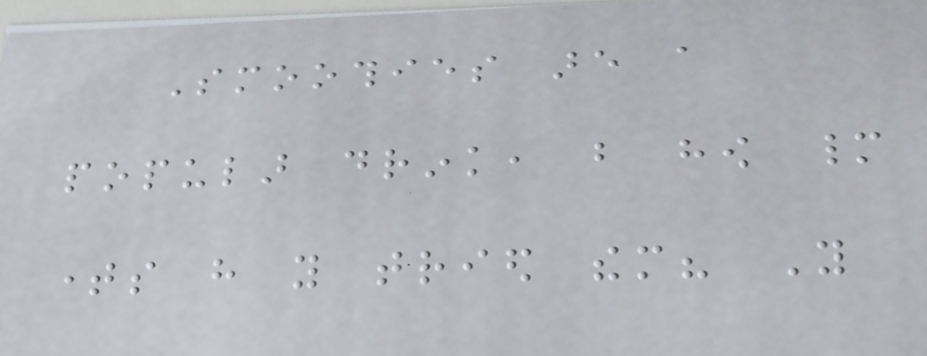Smoothies are a
popular drink, but how many
times have you tried them? You
